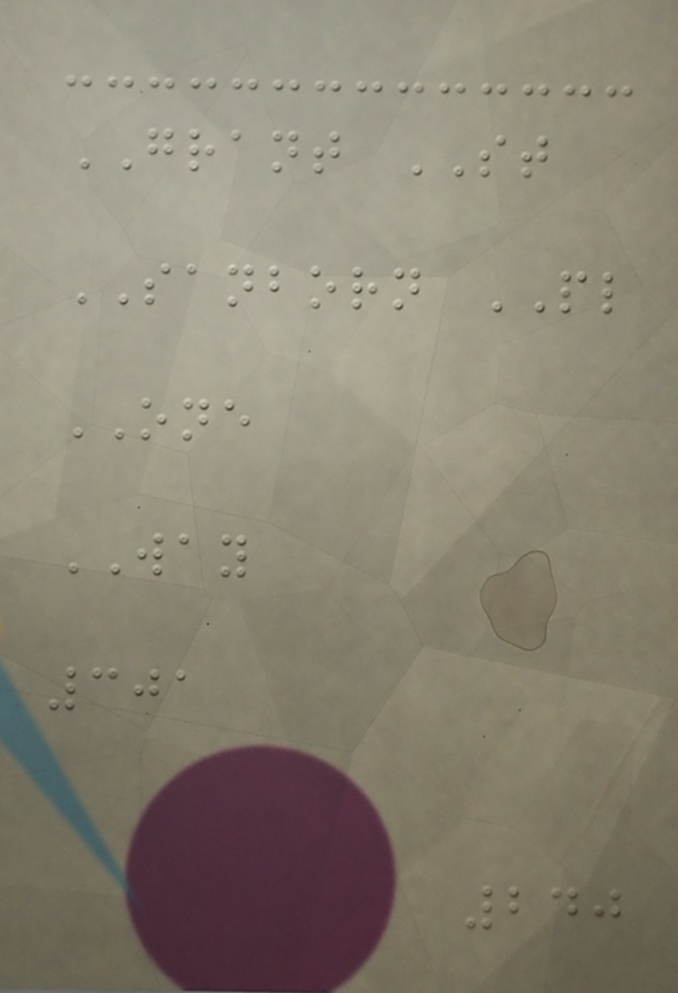GRANT ST
SANBORN PL
ONE
WAY
301
240
